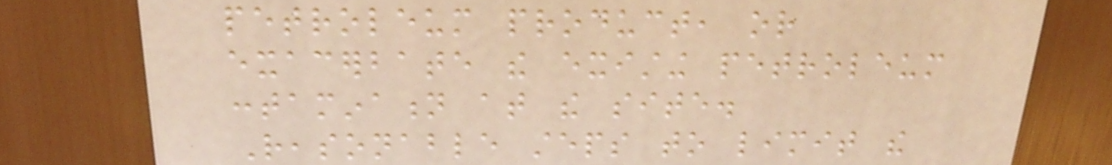petroleum product, or
exacerbate the existing petroleum
contamination at the site.
Reasonable steps to limit the
